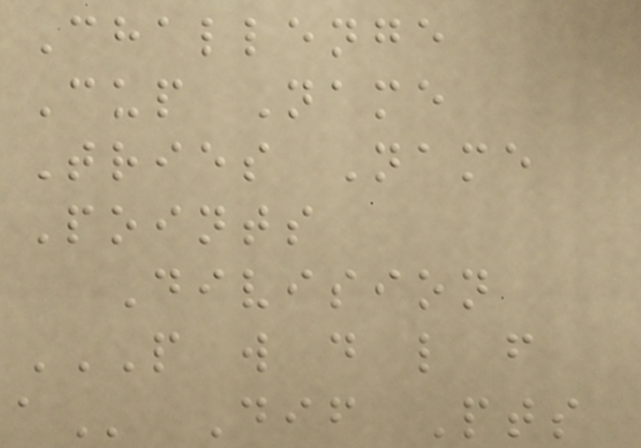Challenge
Cup Name
Tries Name
Points
Division
P W D L F
A Dif Pts
